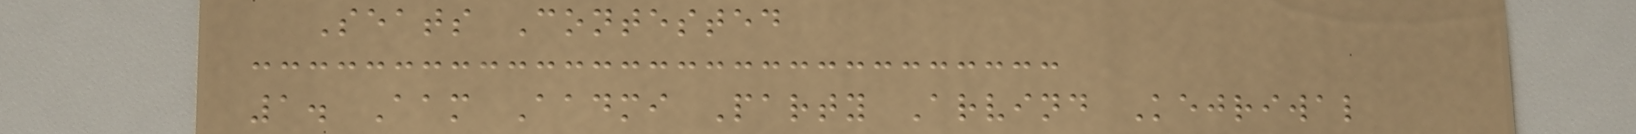Seats Contested
1. Aam Aadmi Party Arvind Kejriwal
